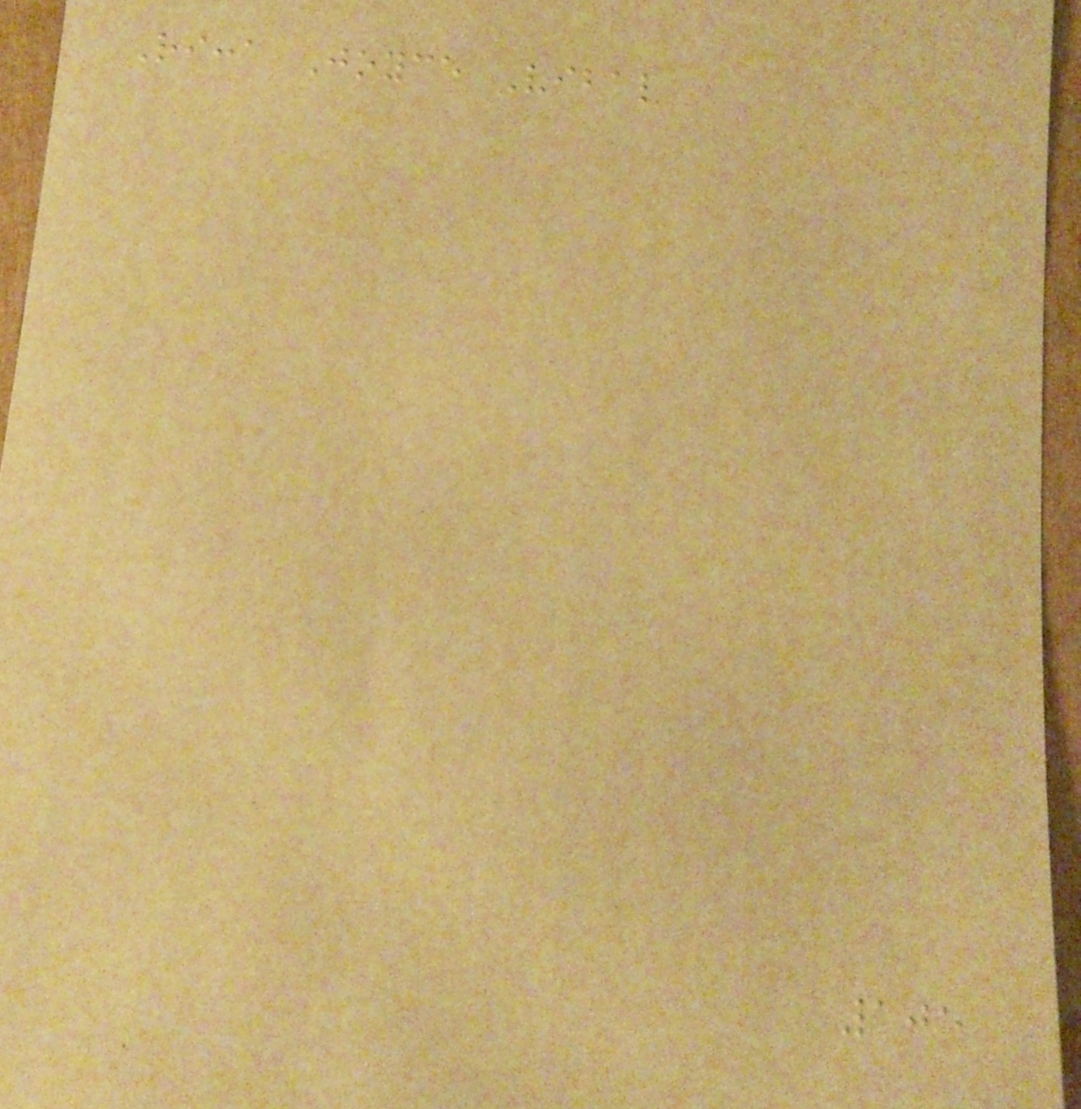Ricca Joyce Vibal
105
